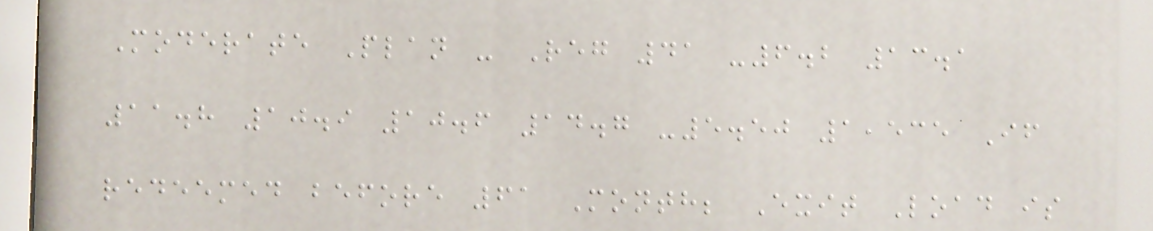Moderate Plan - Reg 41 -6.2 13.1
11.8 10.9 10.6 14.7 -5.50 1,535 If
redeemed before 61 Month; Exit Load is
